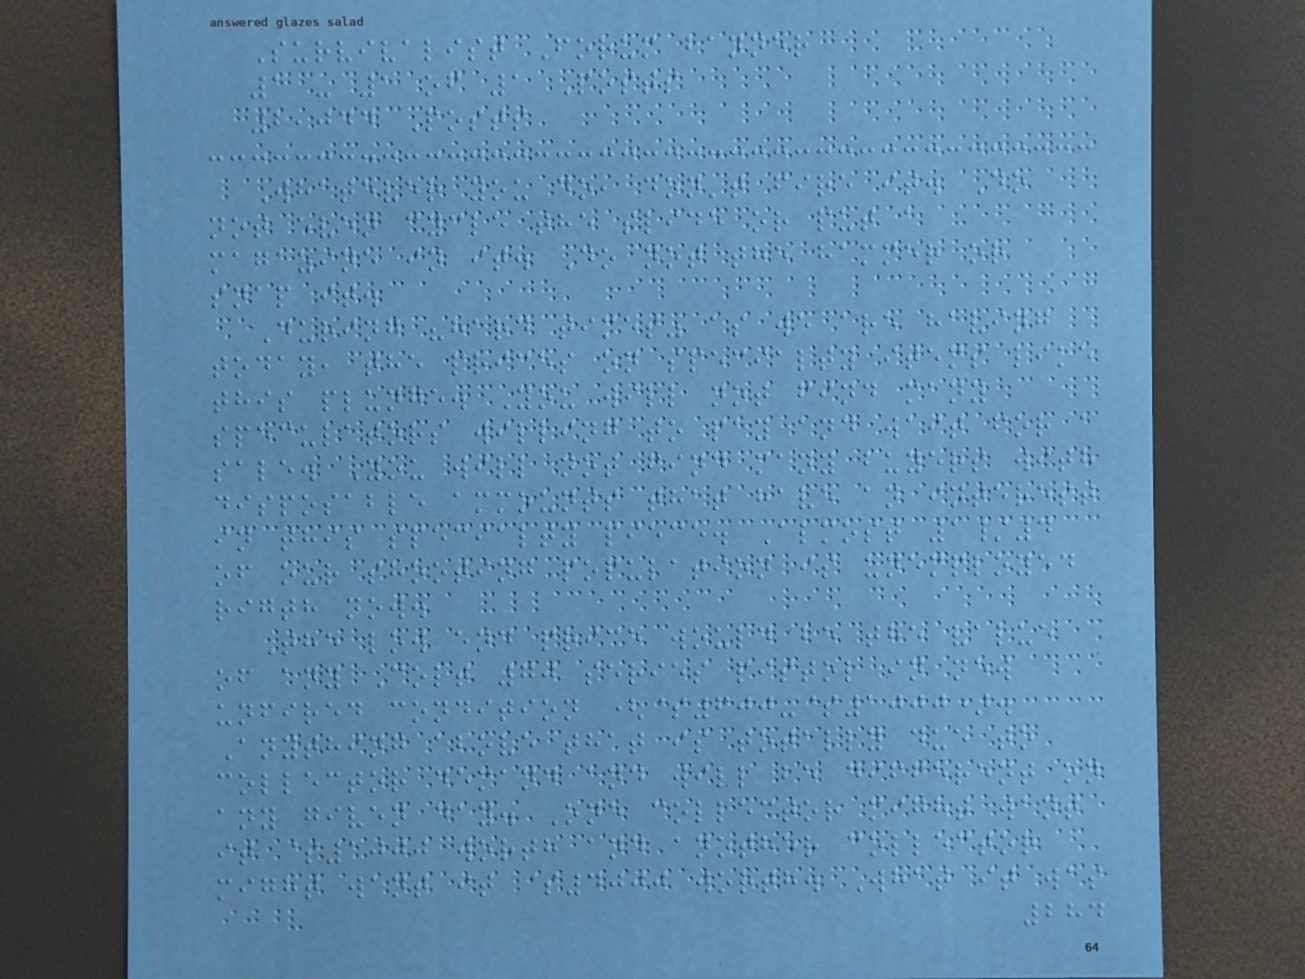Survivalist Forum banner
1 - 1 of 1 Posts
2,044 Posts
Whatever you do, don't fire it. Do
not even cycle the slide or put a
magazine in it. Do not the hammer or
snap it.
During "hard times" as we are having
today, the prices on specialty items like
this plunge. You will not find many
speculators willing to pay and wait for a
sale. You will not find many buyers with
disposable ammounts that have an interest
in this specialty piece. Almost 1/4
of our shooting population is unemployed
rigth now.
The low end price would be the value
of any Colt 70 series pistol in new
unfired condition ($600-$1000).
Anything above that is totally due to
collector demand and will be different on
any given day. One collector might want
it $1000 worth and another collector
might want it $4000 worth. What it was
284
